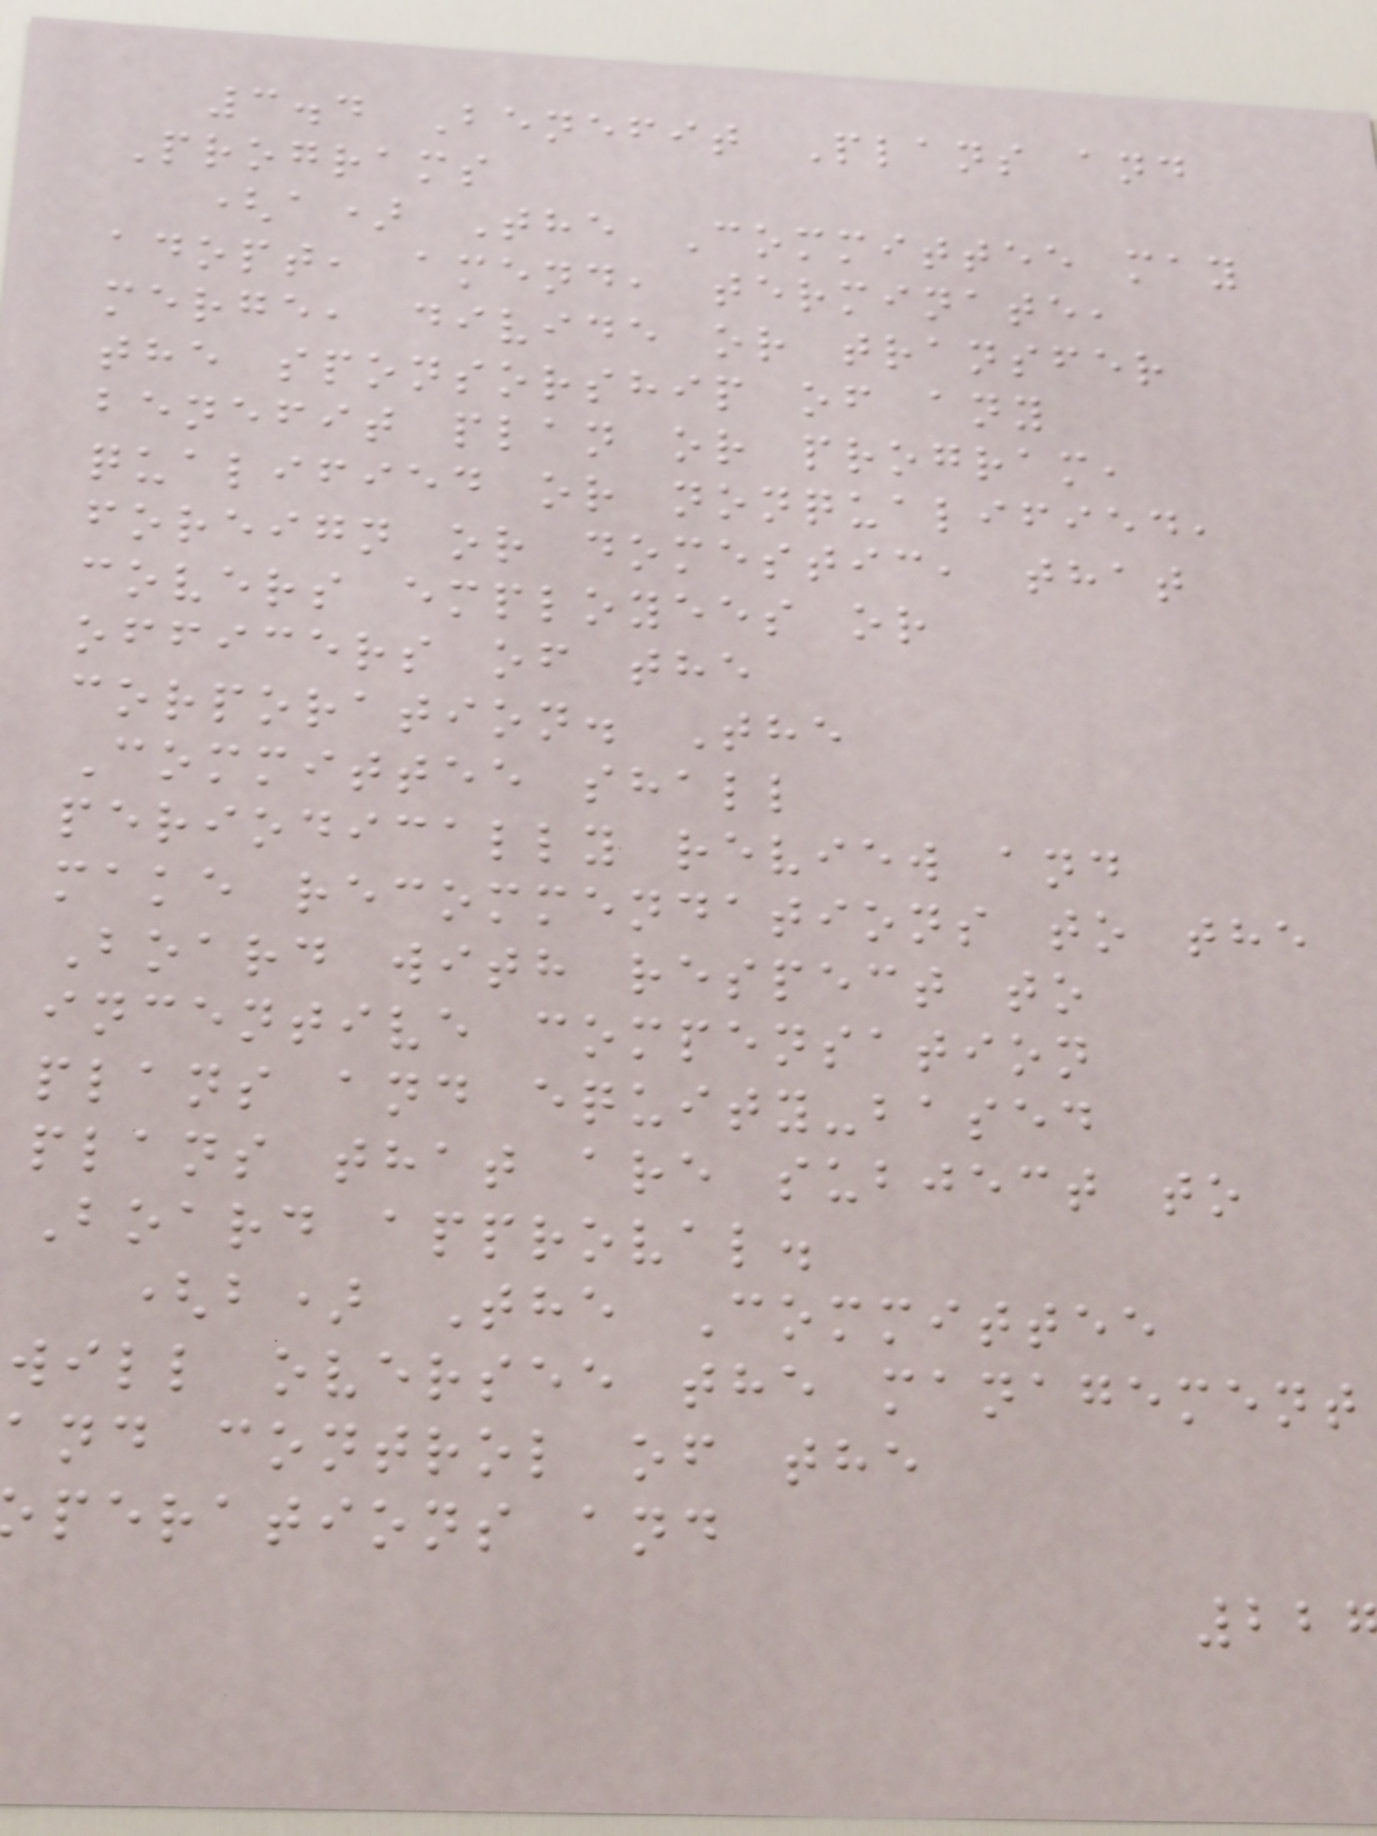3.4 Benefit Plans and
Programs
(a) The Committee may
adopt, amend, terminate,
merge, divide or transfer
the sponsorship of any
benefit plan or program,
qualified or nonqualified,
foreign or domestic, that
covers employees or
officers of the
corporation. The
Committee shall
periodically review and
make recommendations to the
Board with respect to
incentive compensation
plans and equity-based
plans that are subject to
Board approval.
(b) The Committee
will oversee the management
and control of the
perations and
